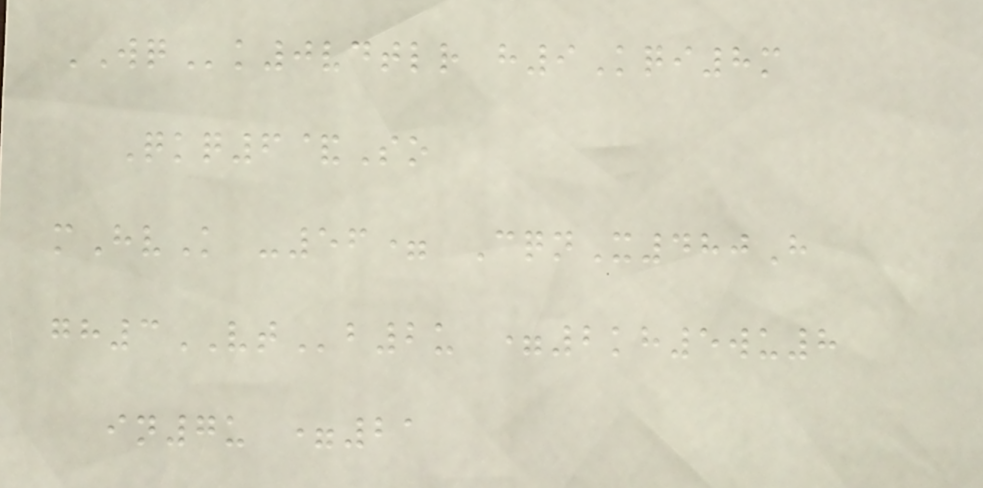WQk0vdtlr h9Kqi8m
Qkq6&So
mHvK -56= CqnX480H
gh3VTb2u =2kh5wu8
in7u =21
